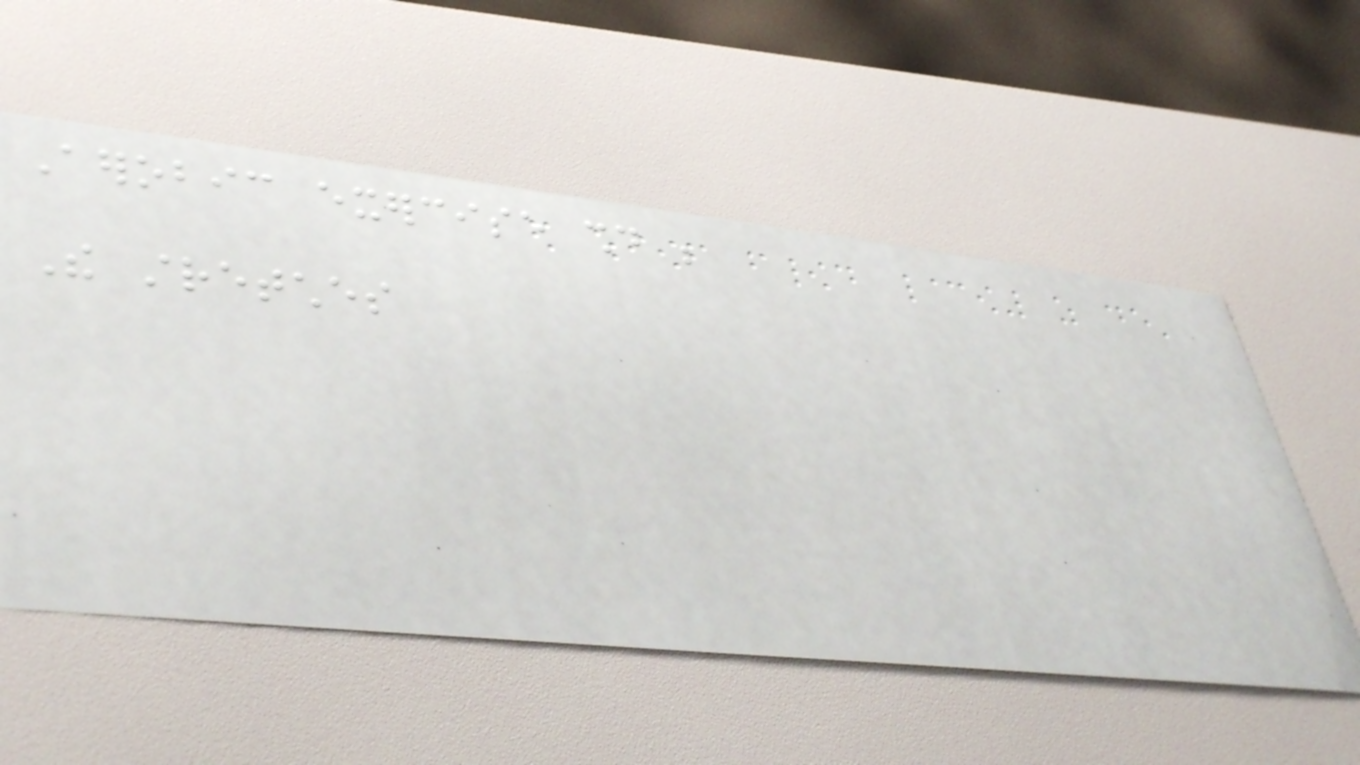Aerobic exercise should be
The stretches
